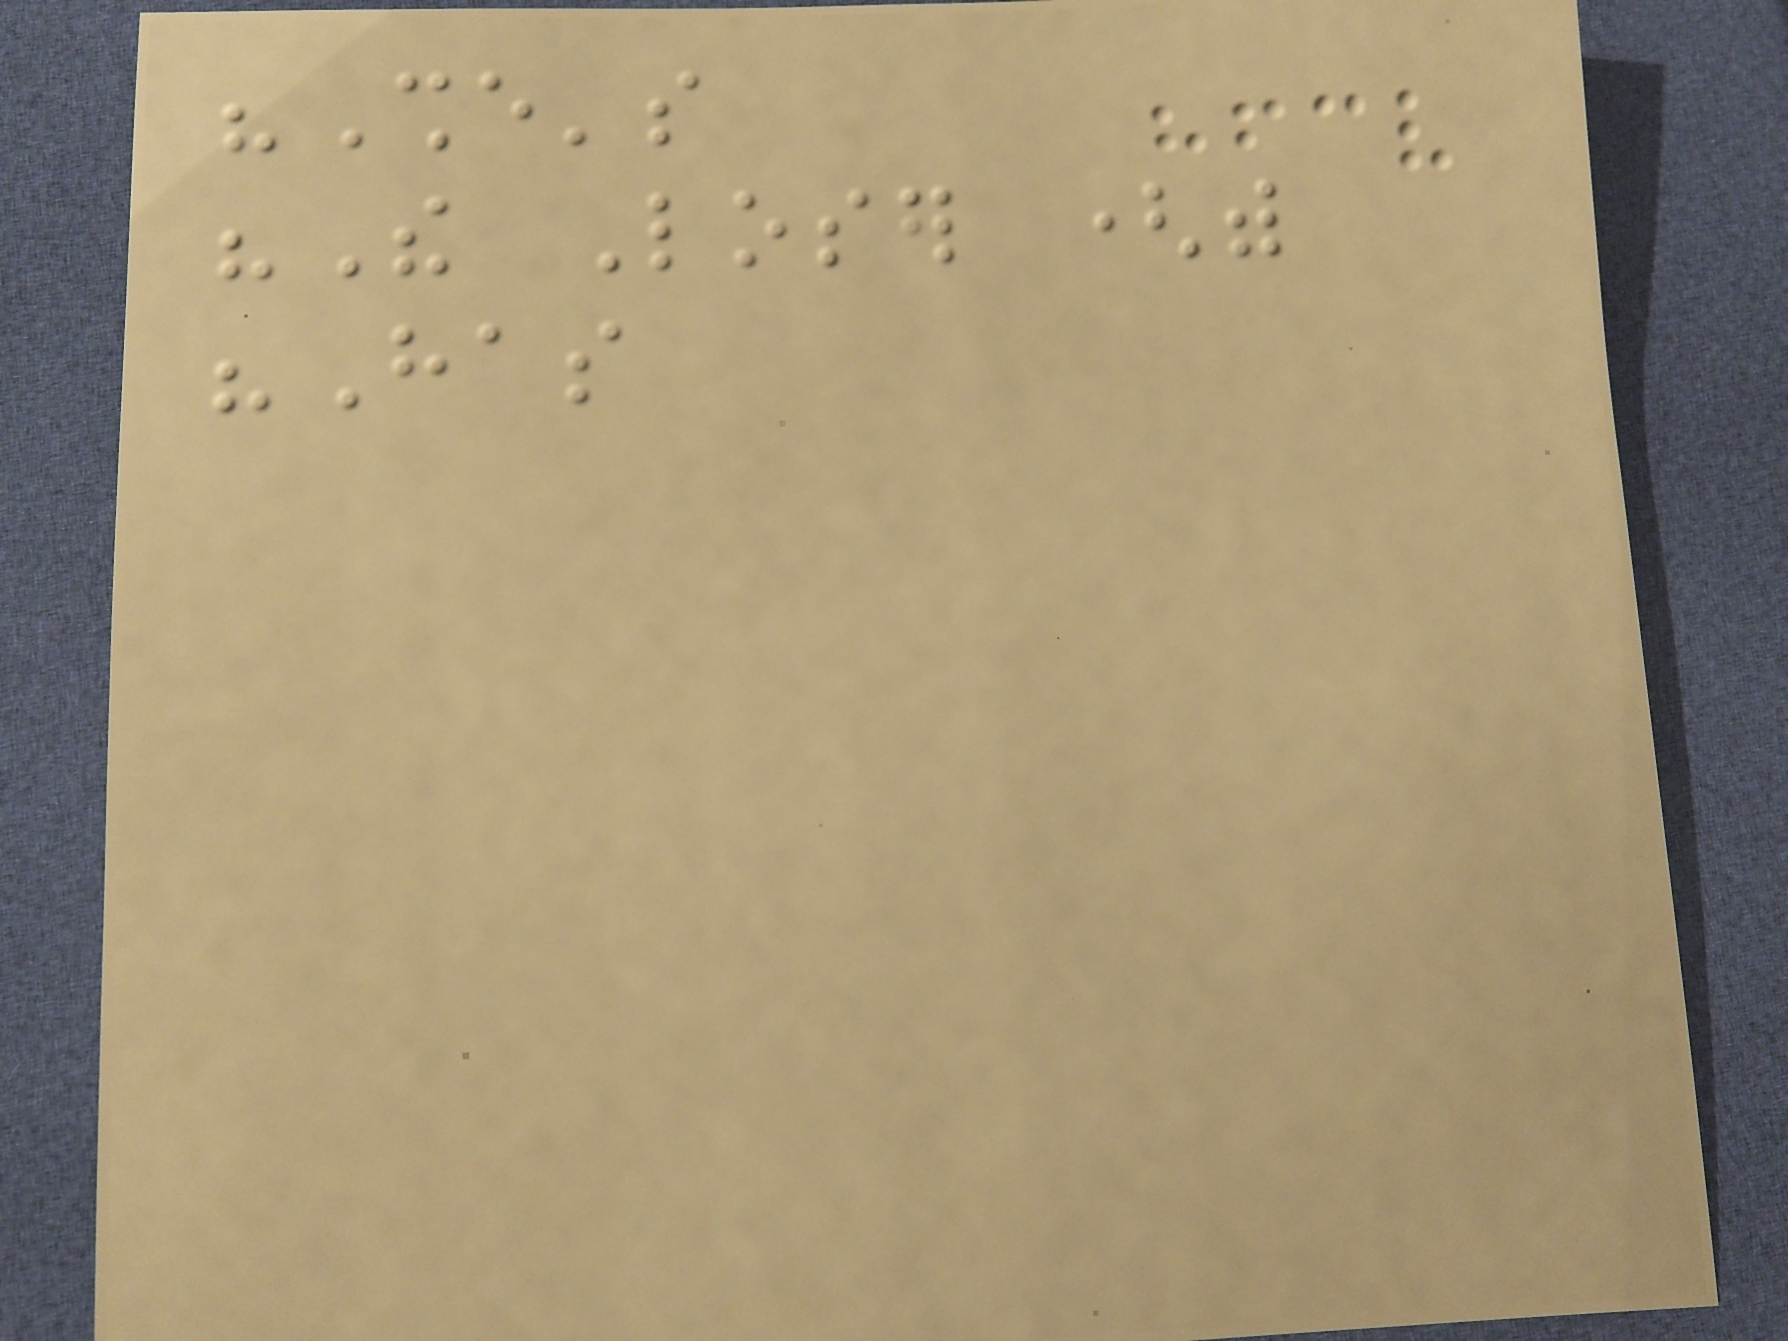"She's
"The Loser (with
"Has
